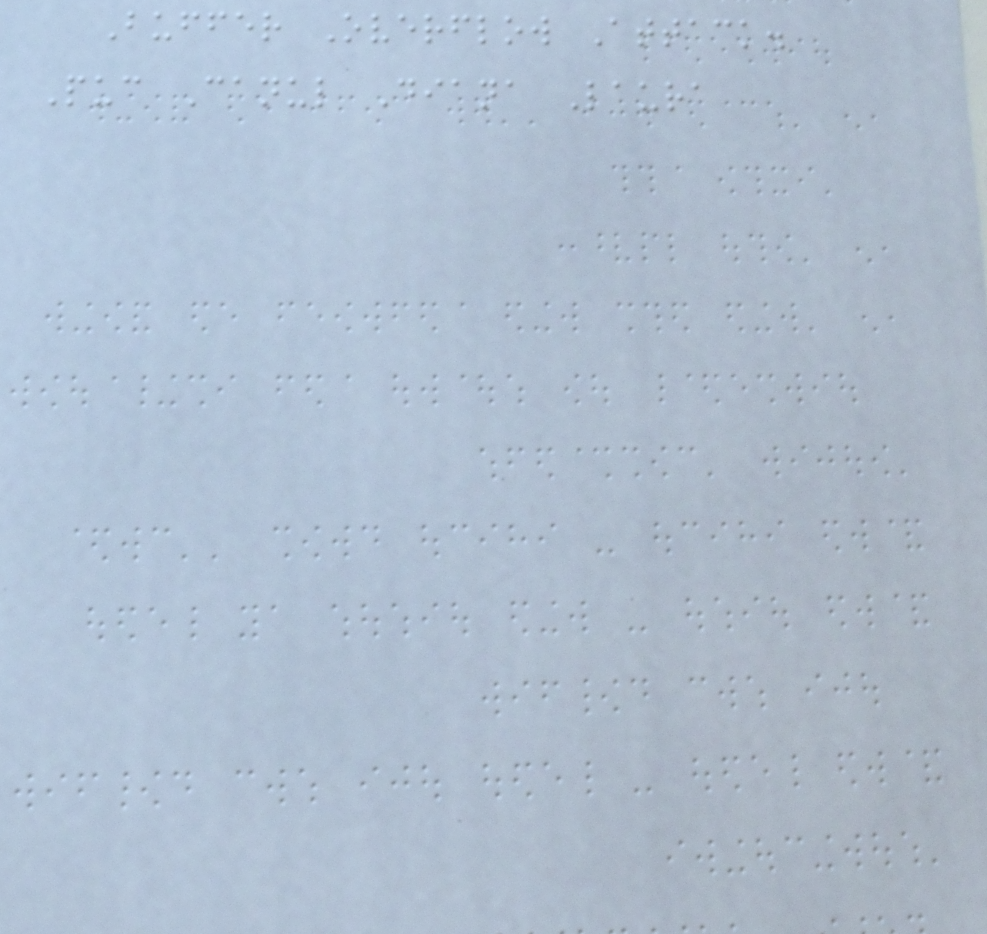Buffer Overflow Attack.
Puc Canul Diana Laura
